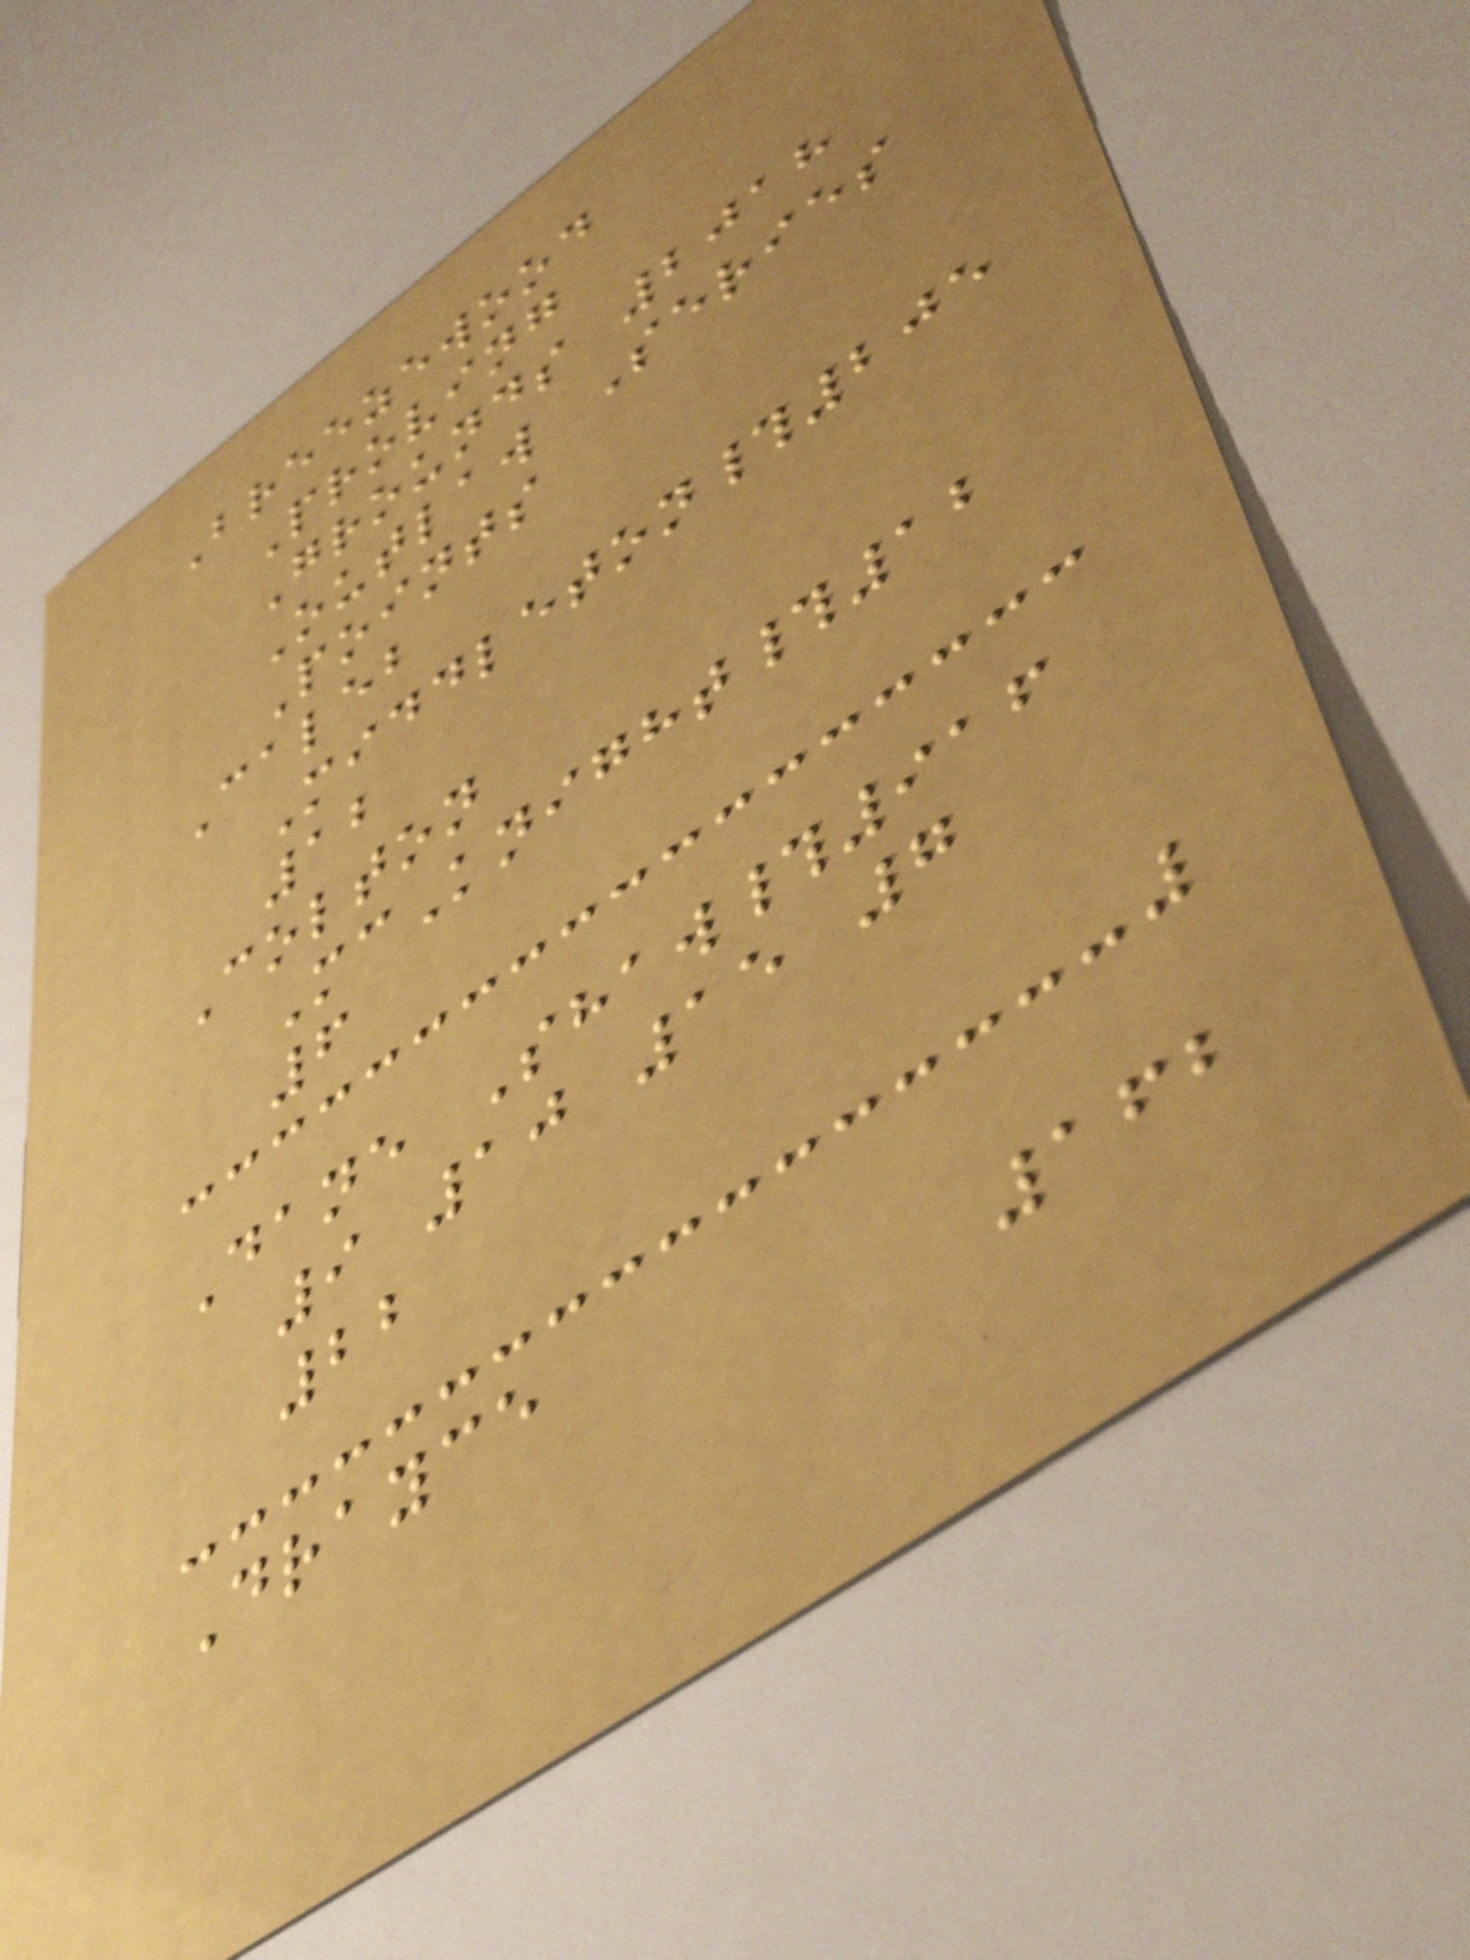Breezewood
Proving
Grounds 2018
Outlaw Series
Points
Caleb
Middleton#205
12
Colton
McKnight#12
6
Dane Shaw#916
9 10 15 7
22
Drayce
162
